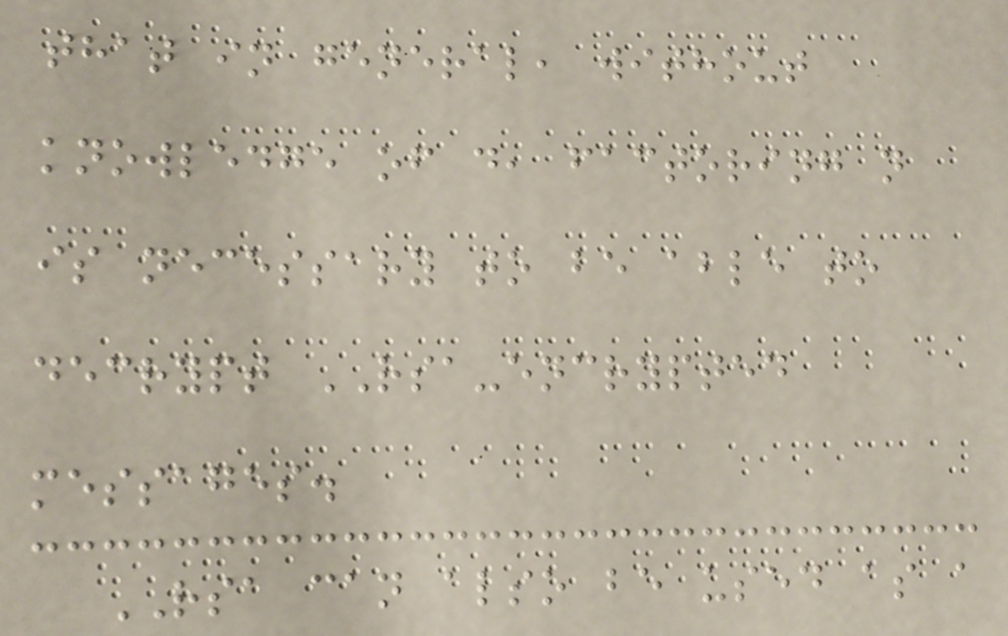that in general, without
knowledge of d, factoring n
is necessary to be able to
decrypt RSA-encrypted
messages.
RSA can also be used as a
